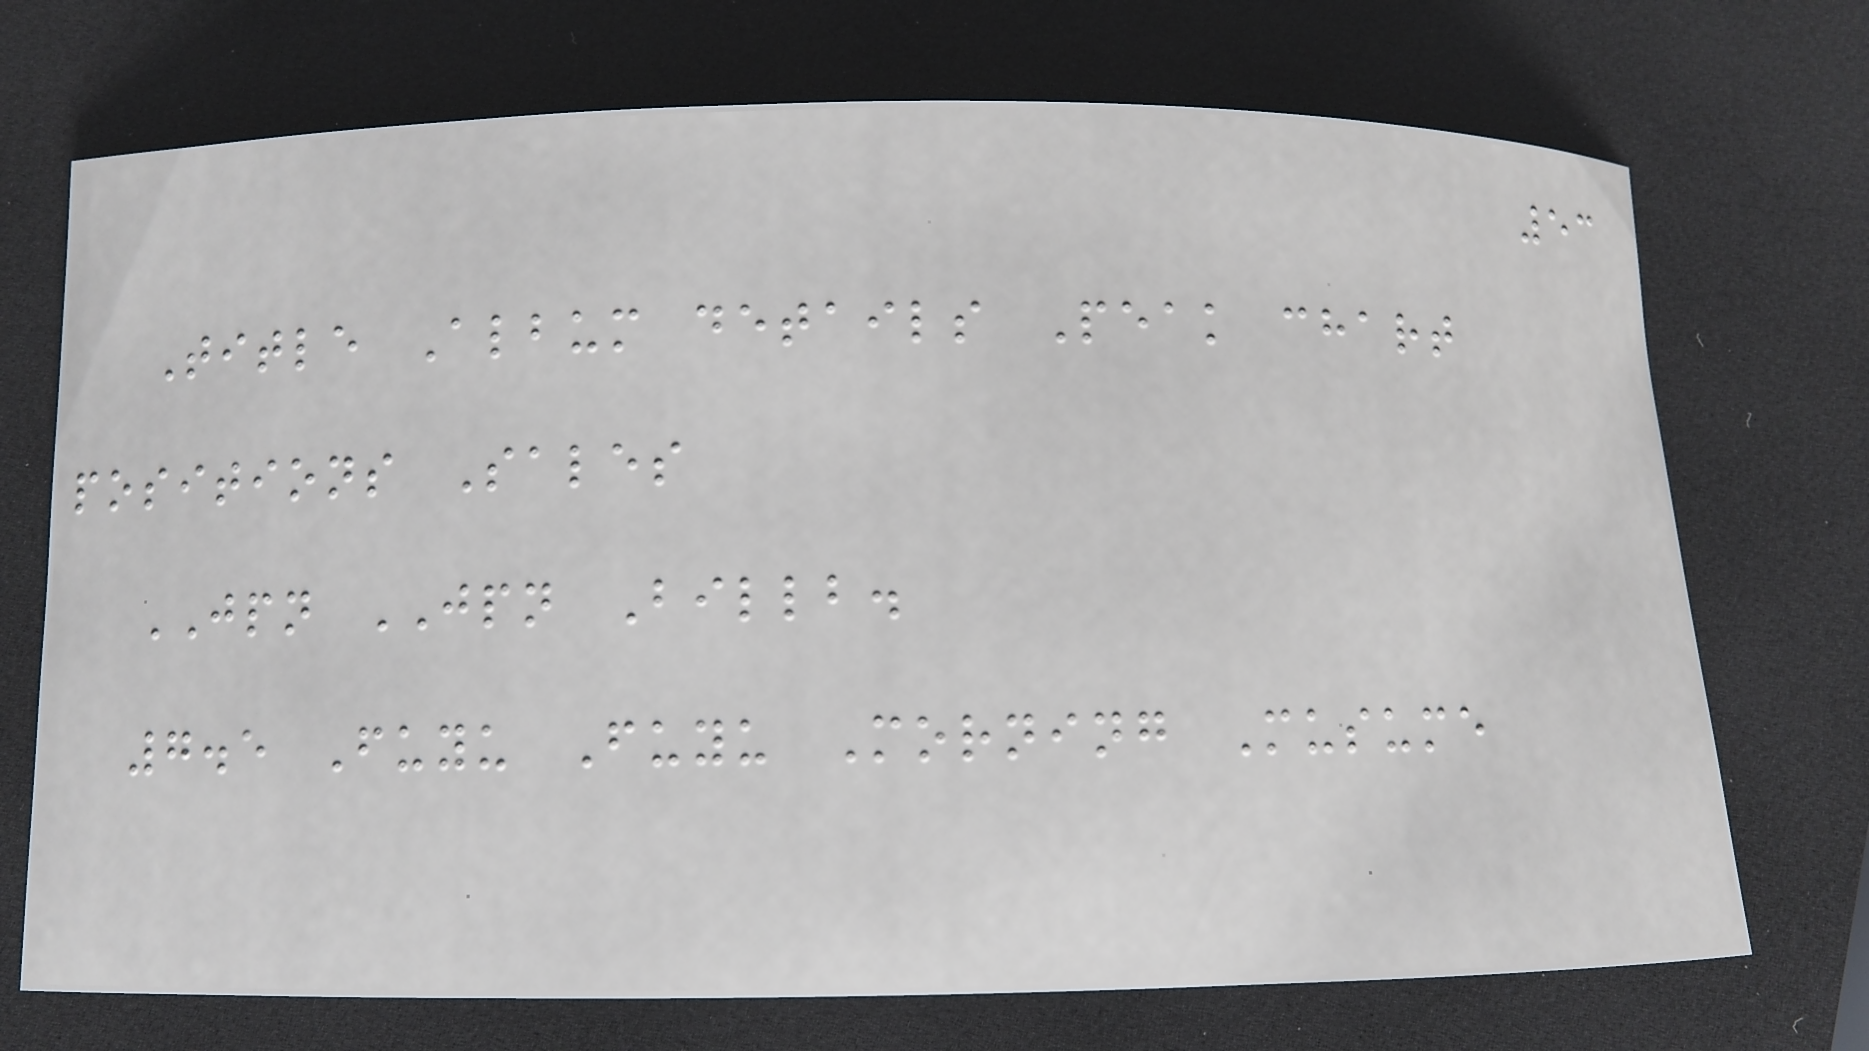53
Title Album details Peak chart
positions Sales
JPN JPN Billb.
7.5 Fuyu Fuyu Morning Musume
